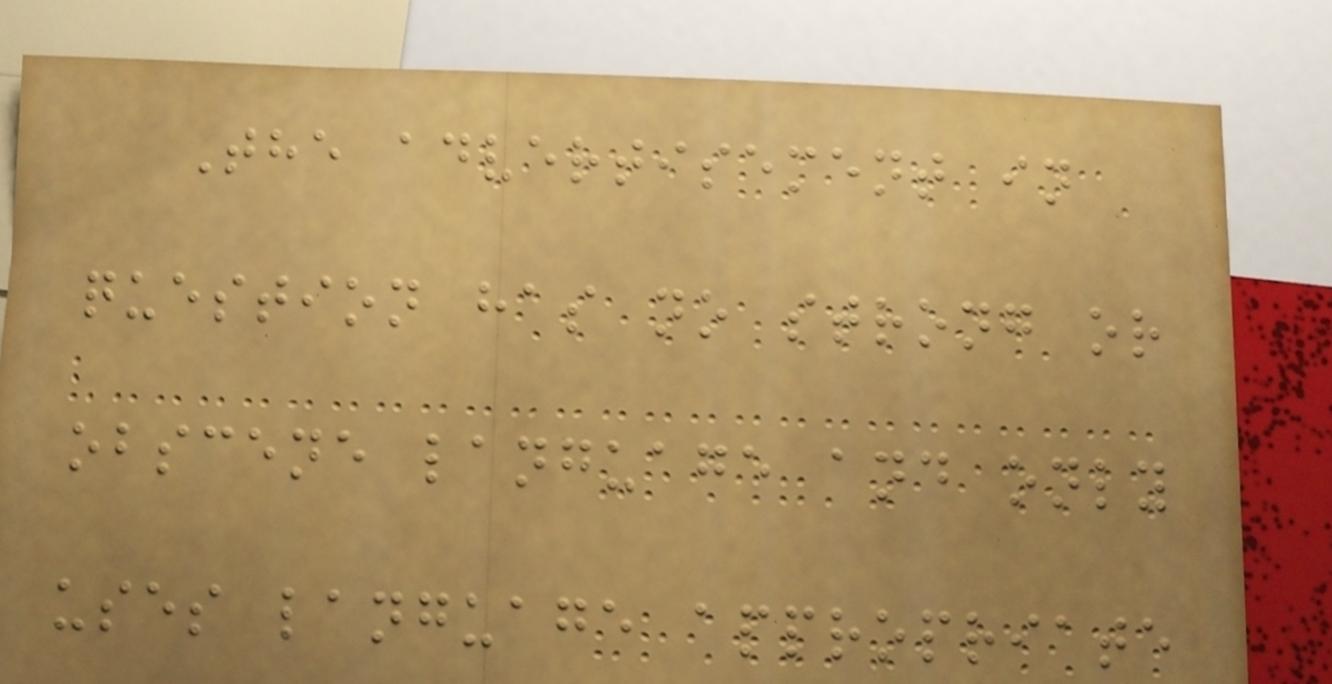The advertisement in
question has no strong or
obscene language and only
uses language appropriate
